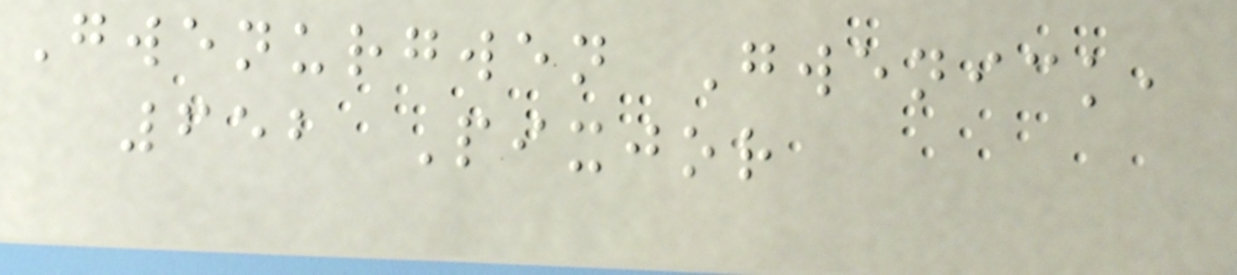Gwenurgwen Gwenick,
652 Pixjor
